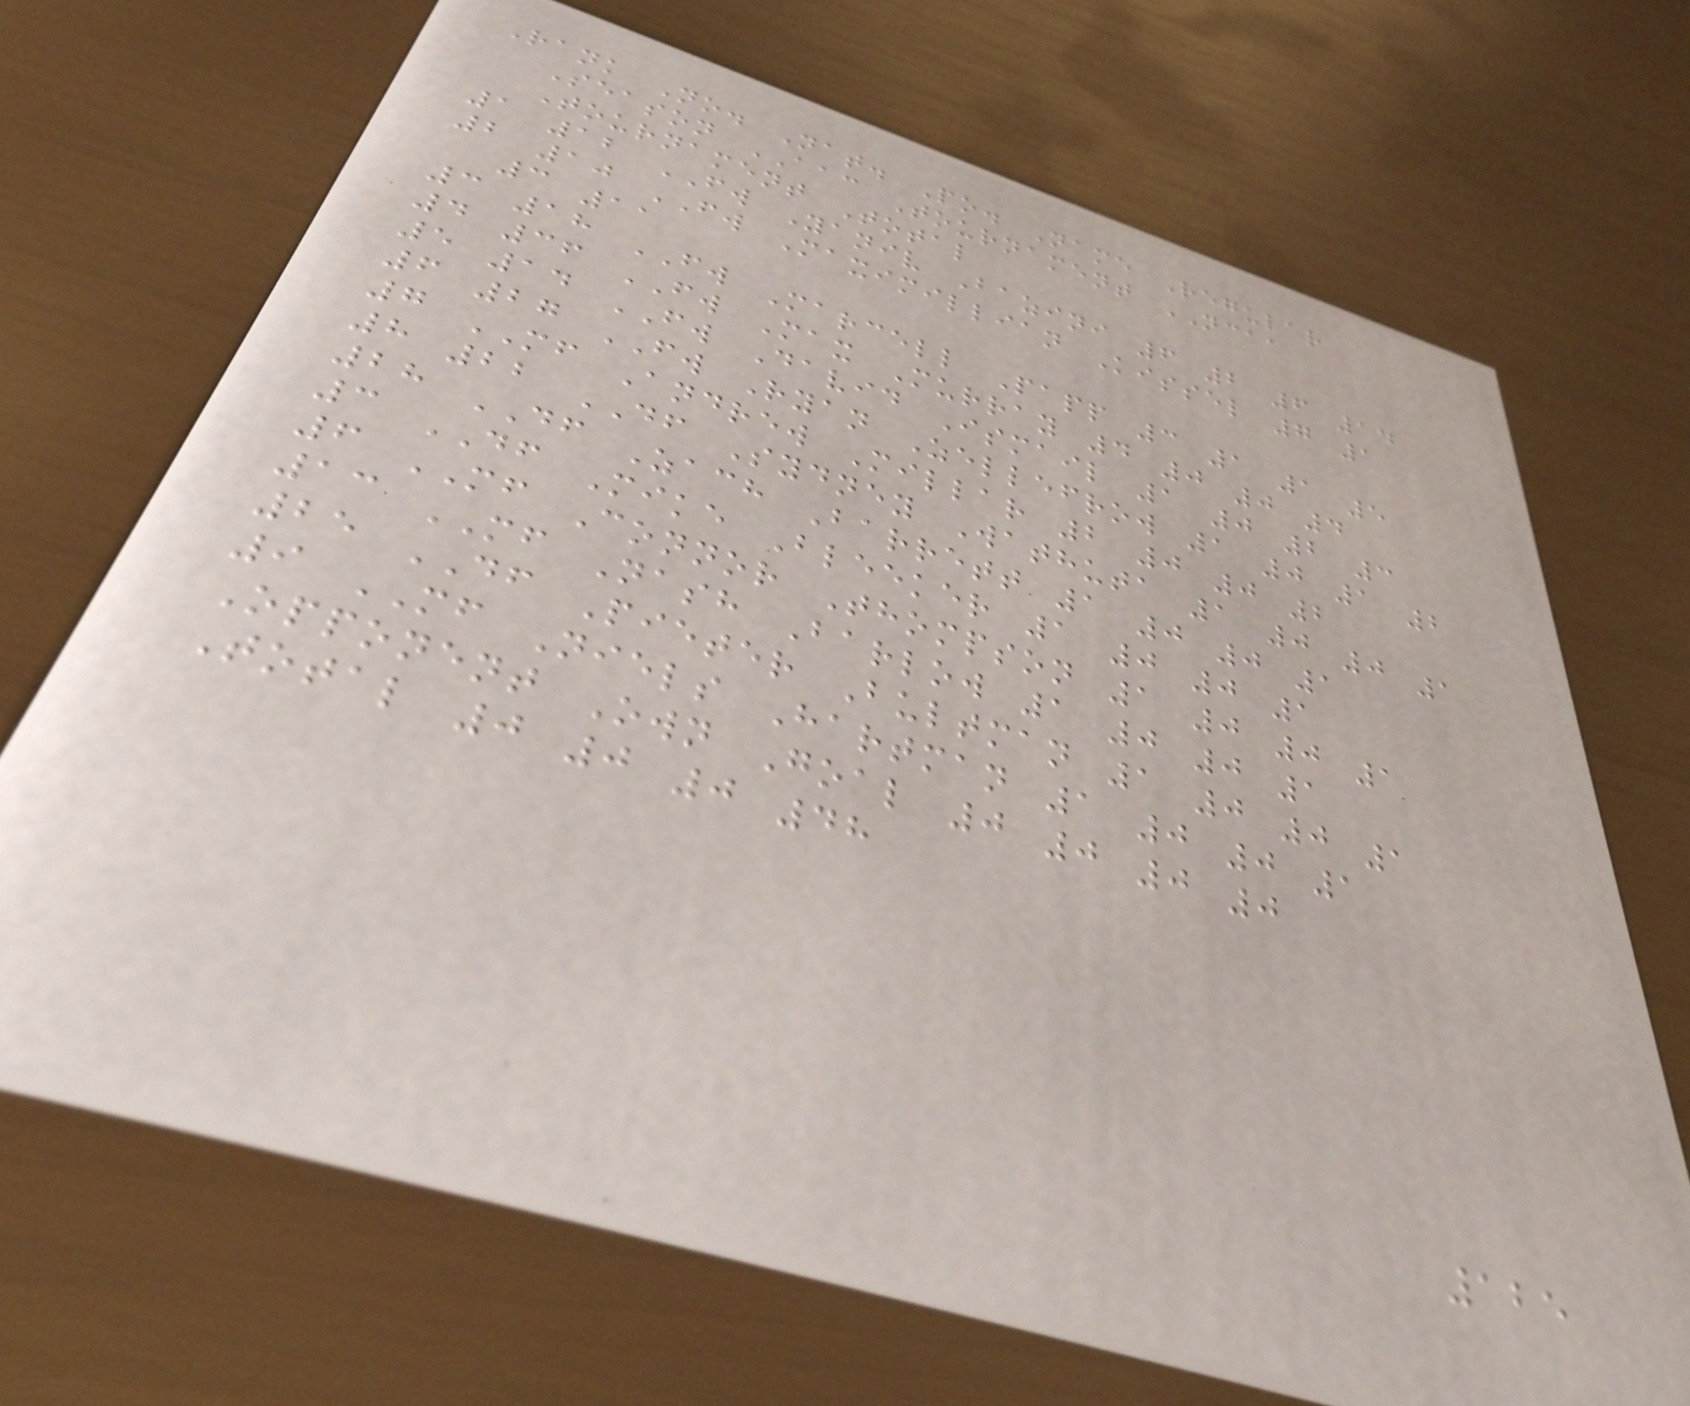Rank No. Nat. Po. Name Regular
Season AAC Tournament NCAA
Tournament Total
1 12 FW Yaniv Bazini 6 2 6 14
2 10 FW Maximillian Kissel 7 1
3 11
3 18 FW Marcell Papp 3 1 1 5
4 36 FW Max Murray 4 0 0 4
5 14 FW David Ismail 1 0 2 3
6 27 FW Ryan Zellefrow 1 0 1 2
7 MF Andrew Millar 2 0 0 2
8 22 DF Sydney Wathuta 1 0 0 1
28 DF Zach Barrett 1 0 0 1
3 DF Mike Bleeker 1 0 0 1
6 MF Connor Thompson 1 0 0 1
13 MF Nash Barlow 1 0 0 1
25 DF Pieter Bultman 1 0 0 1
9 MF Niels Hartman 1 0 0 1
Opponent Own Goal 0 0 0 0
Total 0 0 0 48
125
